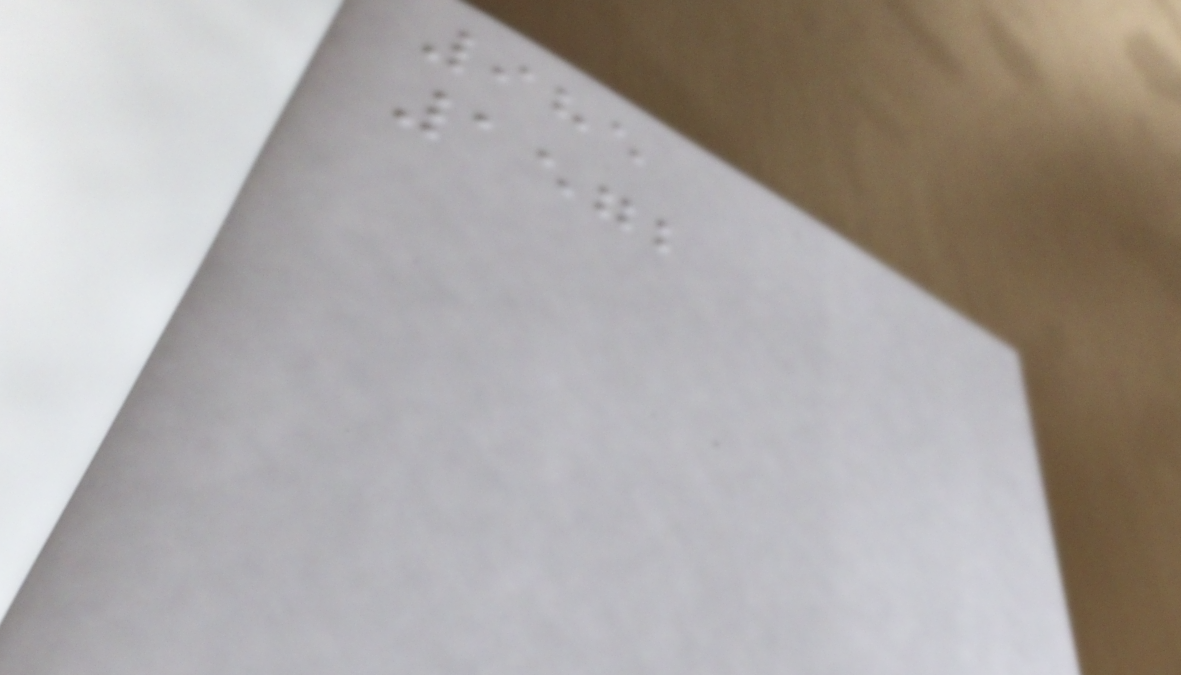985
1572
